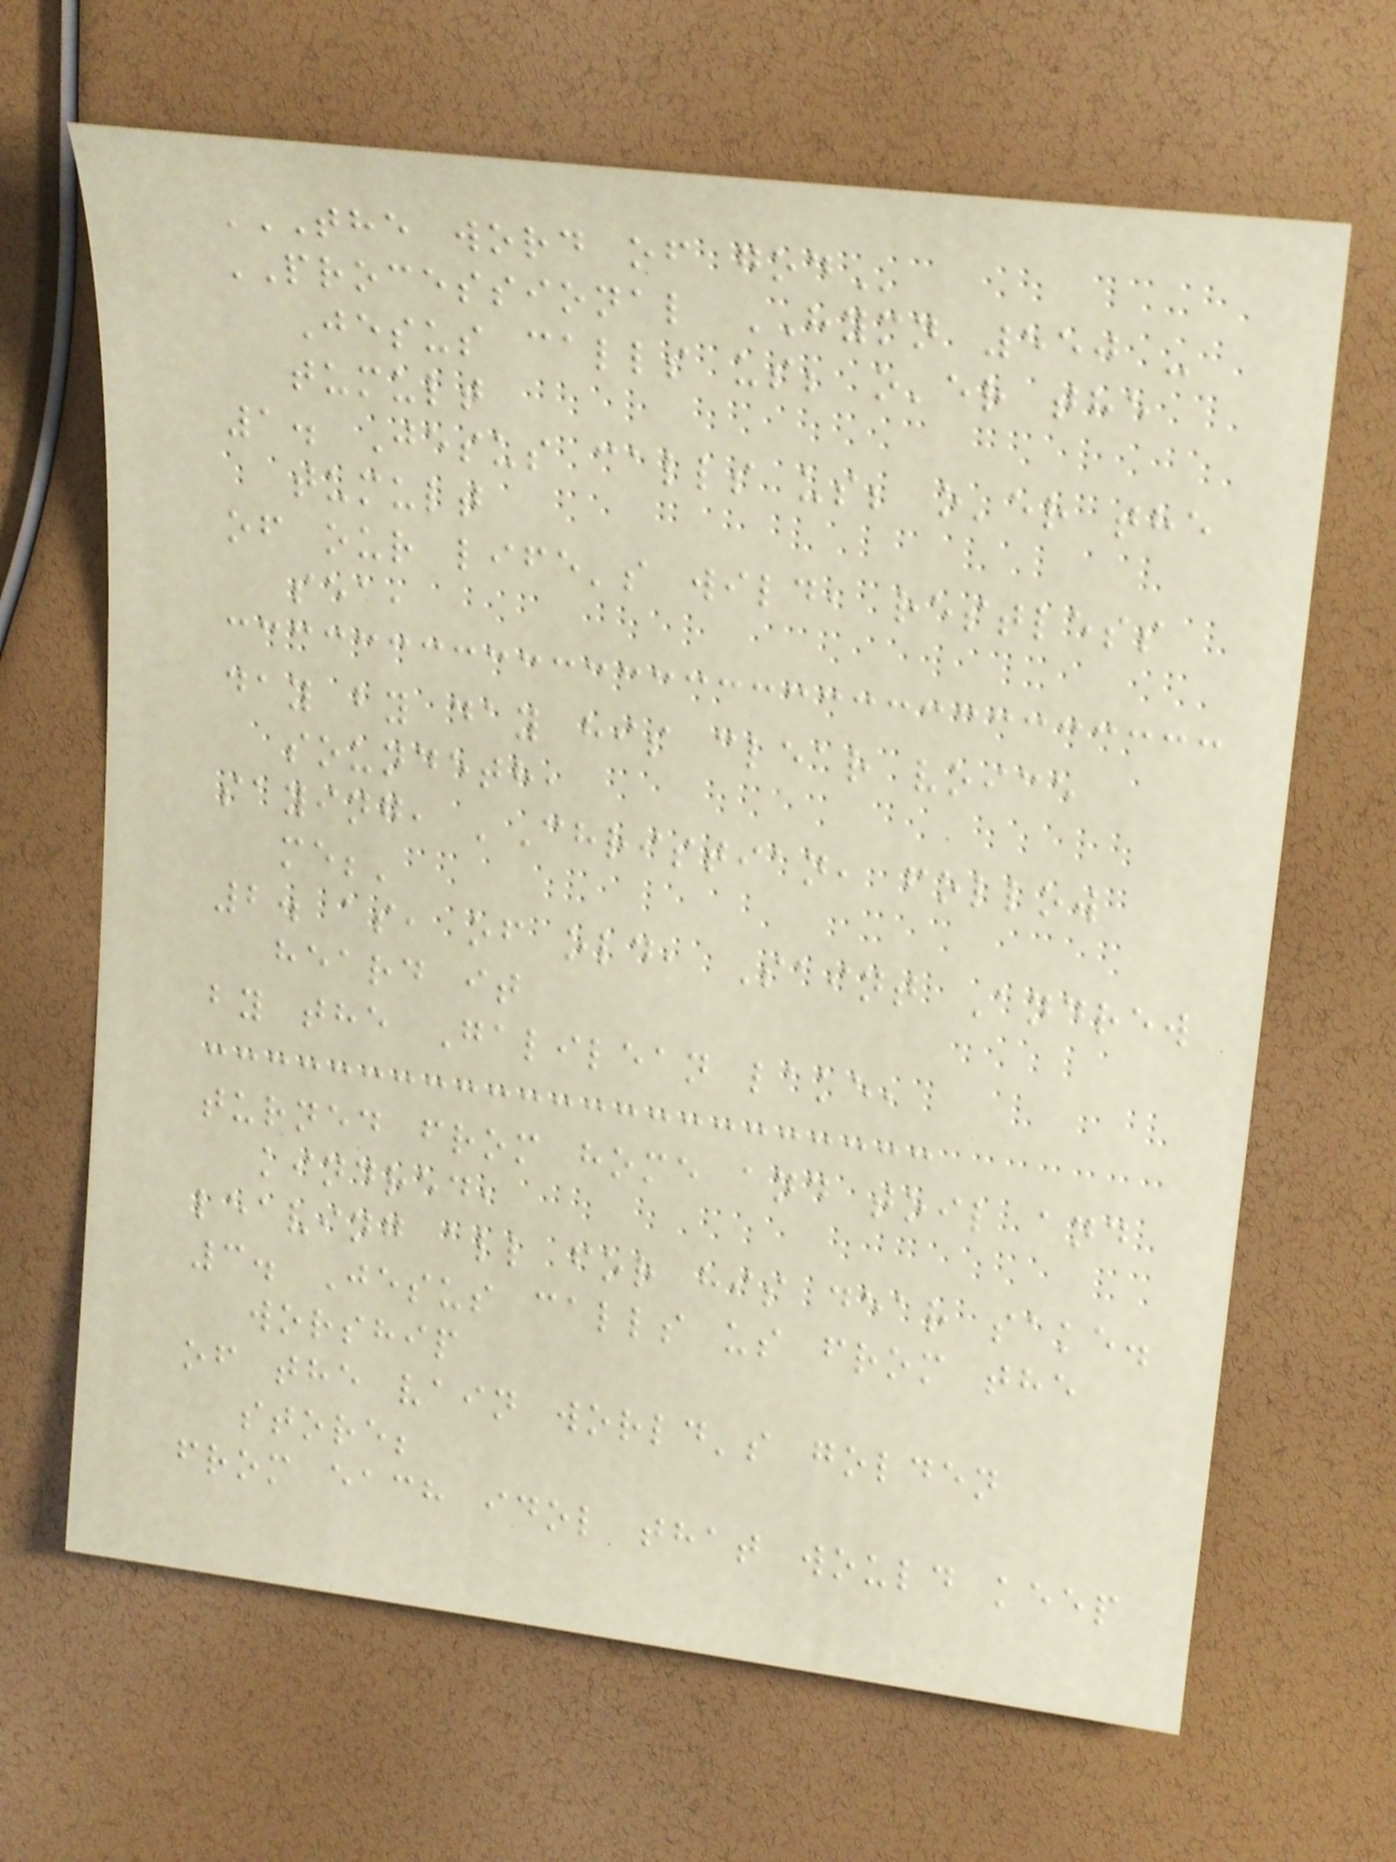THE WORD OF GOD
PROCESSIONAL HYMN 550 -
Jesus calls us; o'er the
tumult
1. Jesus calls us; o'er the
tumult
of our life's wild, restless
sea,
day by day his clear voice
soundeth,
saying, 'Christian, follow
me;'
2. as, of old, Saint Andrew
heard it
by the Galilean lake,
turned from home and toil and
kindred,
leaving all for his dear sake.
3. Jesus calls us from the
worship
of the vain world's golden
store;
from each idol that would keep
